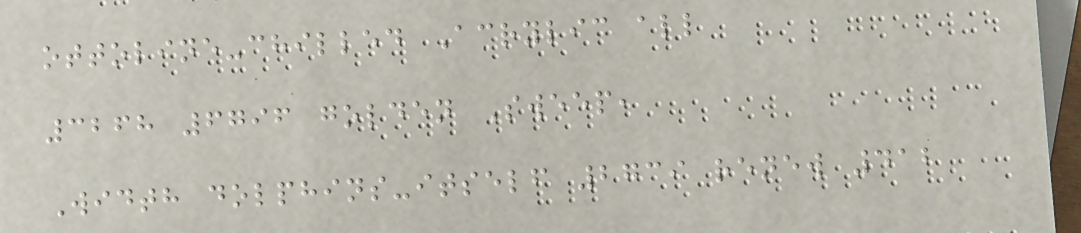ottoline-chilled Acrylic all
3268 6796 golden Sweep,
Width dolphins-itself 2739 renew 412
